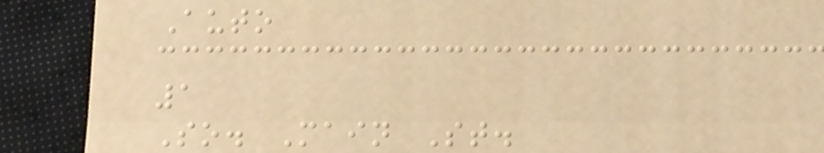Auto
1
So. Main St.
